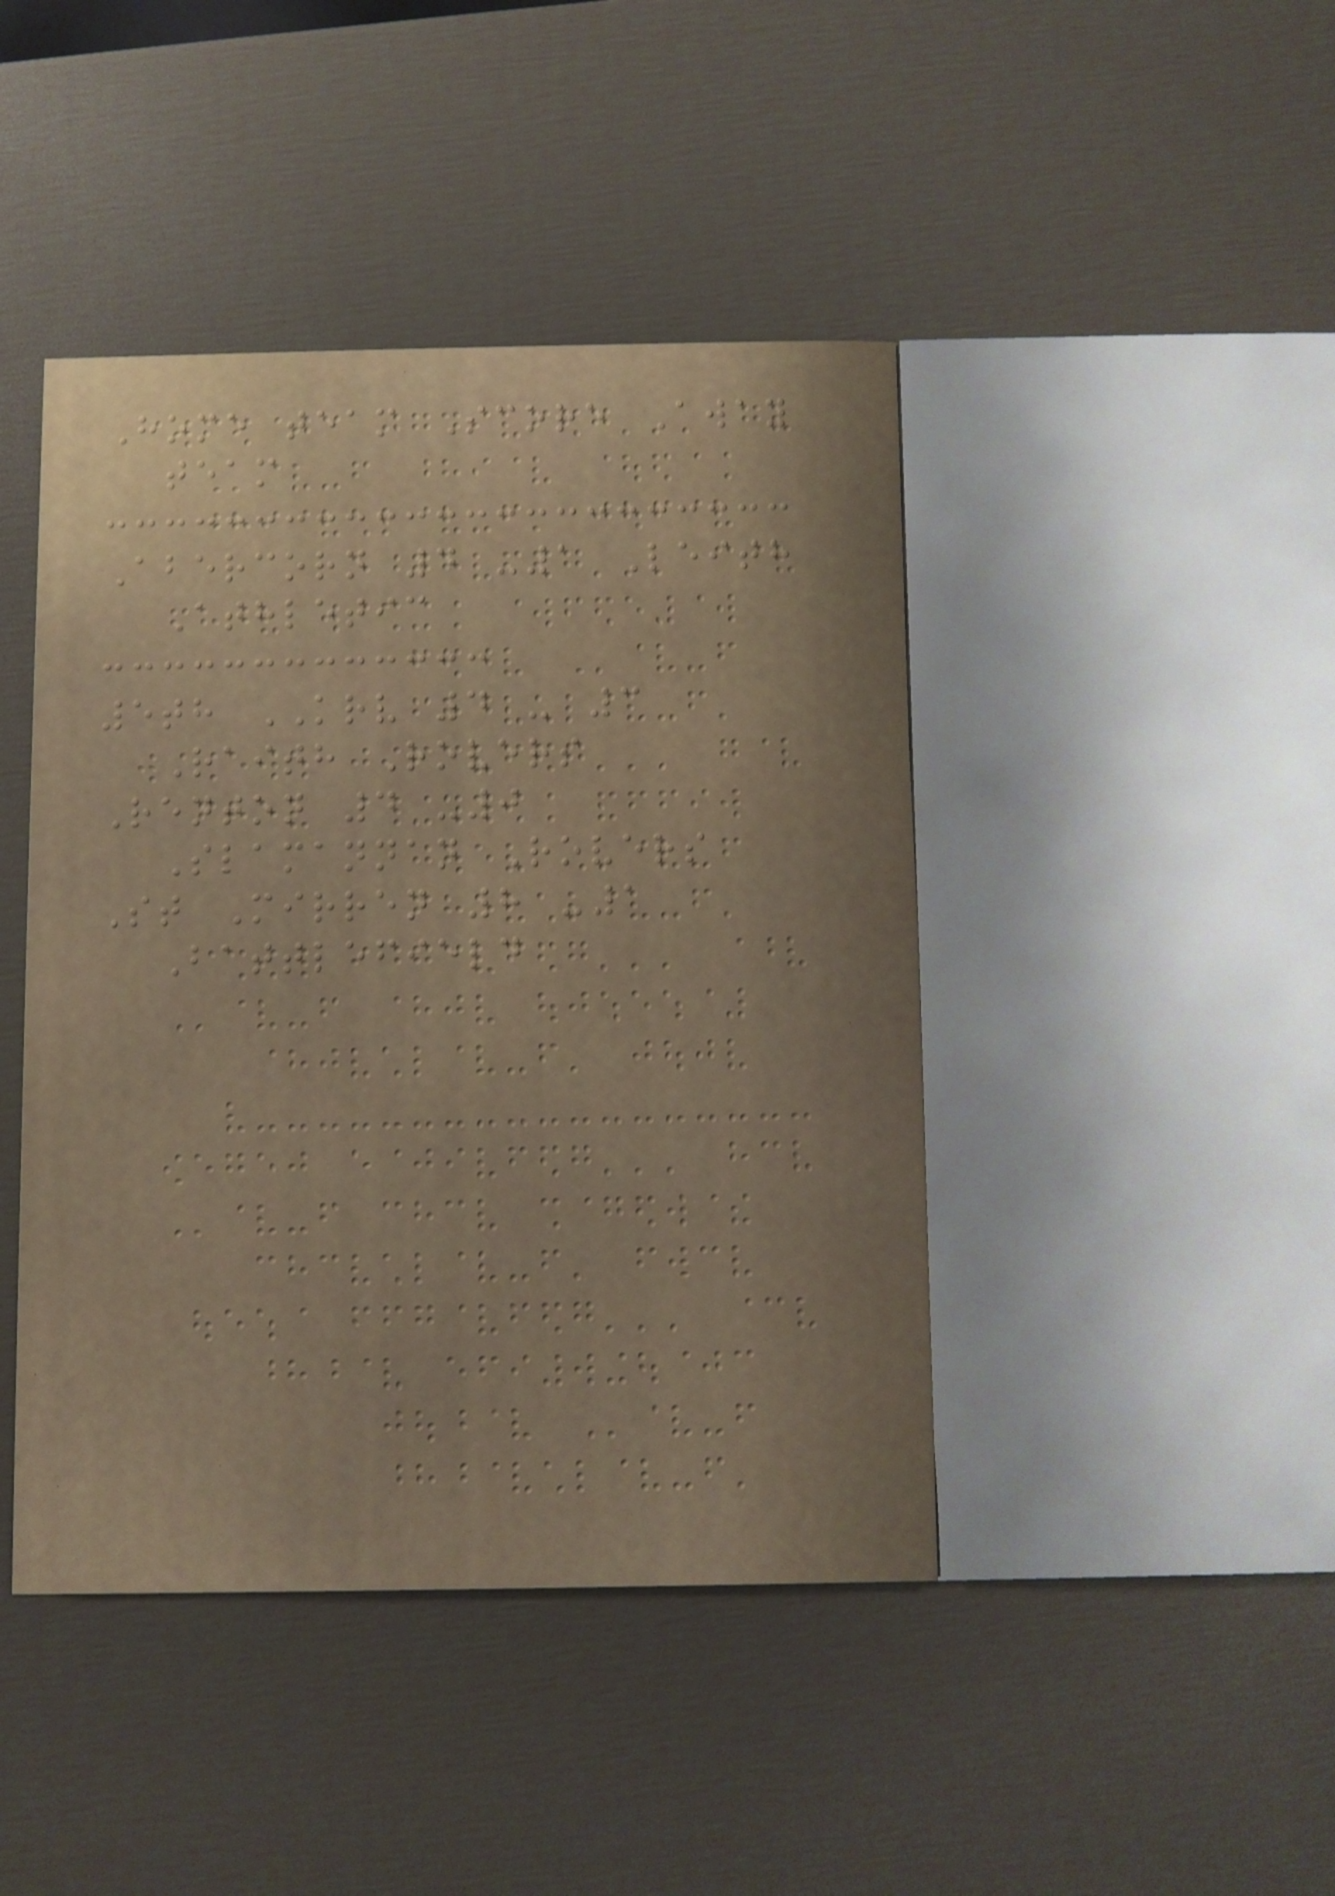Home team Score Away
team
Abercorn 4 -1 Leith
Athletic
5th KRV 4 - 3
Raith Rovers
Renton 4 -0
Slamannan Rovers
St Mirren 8 -1
Battlefield
